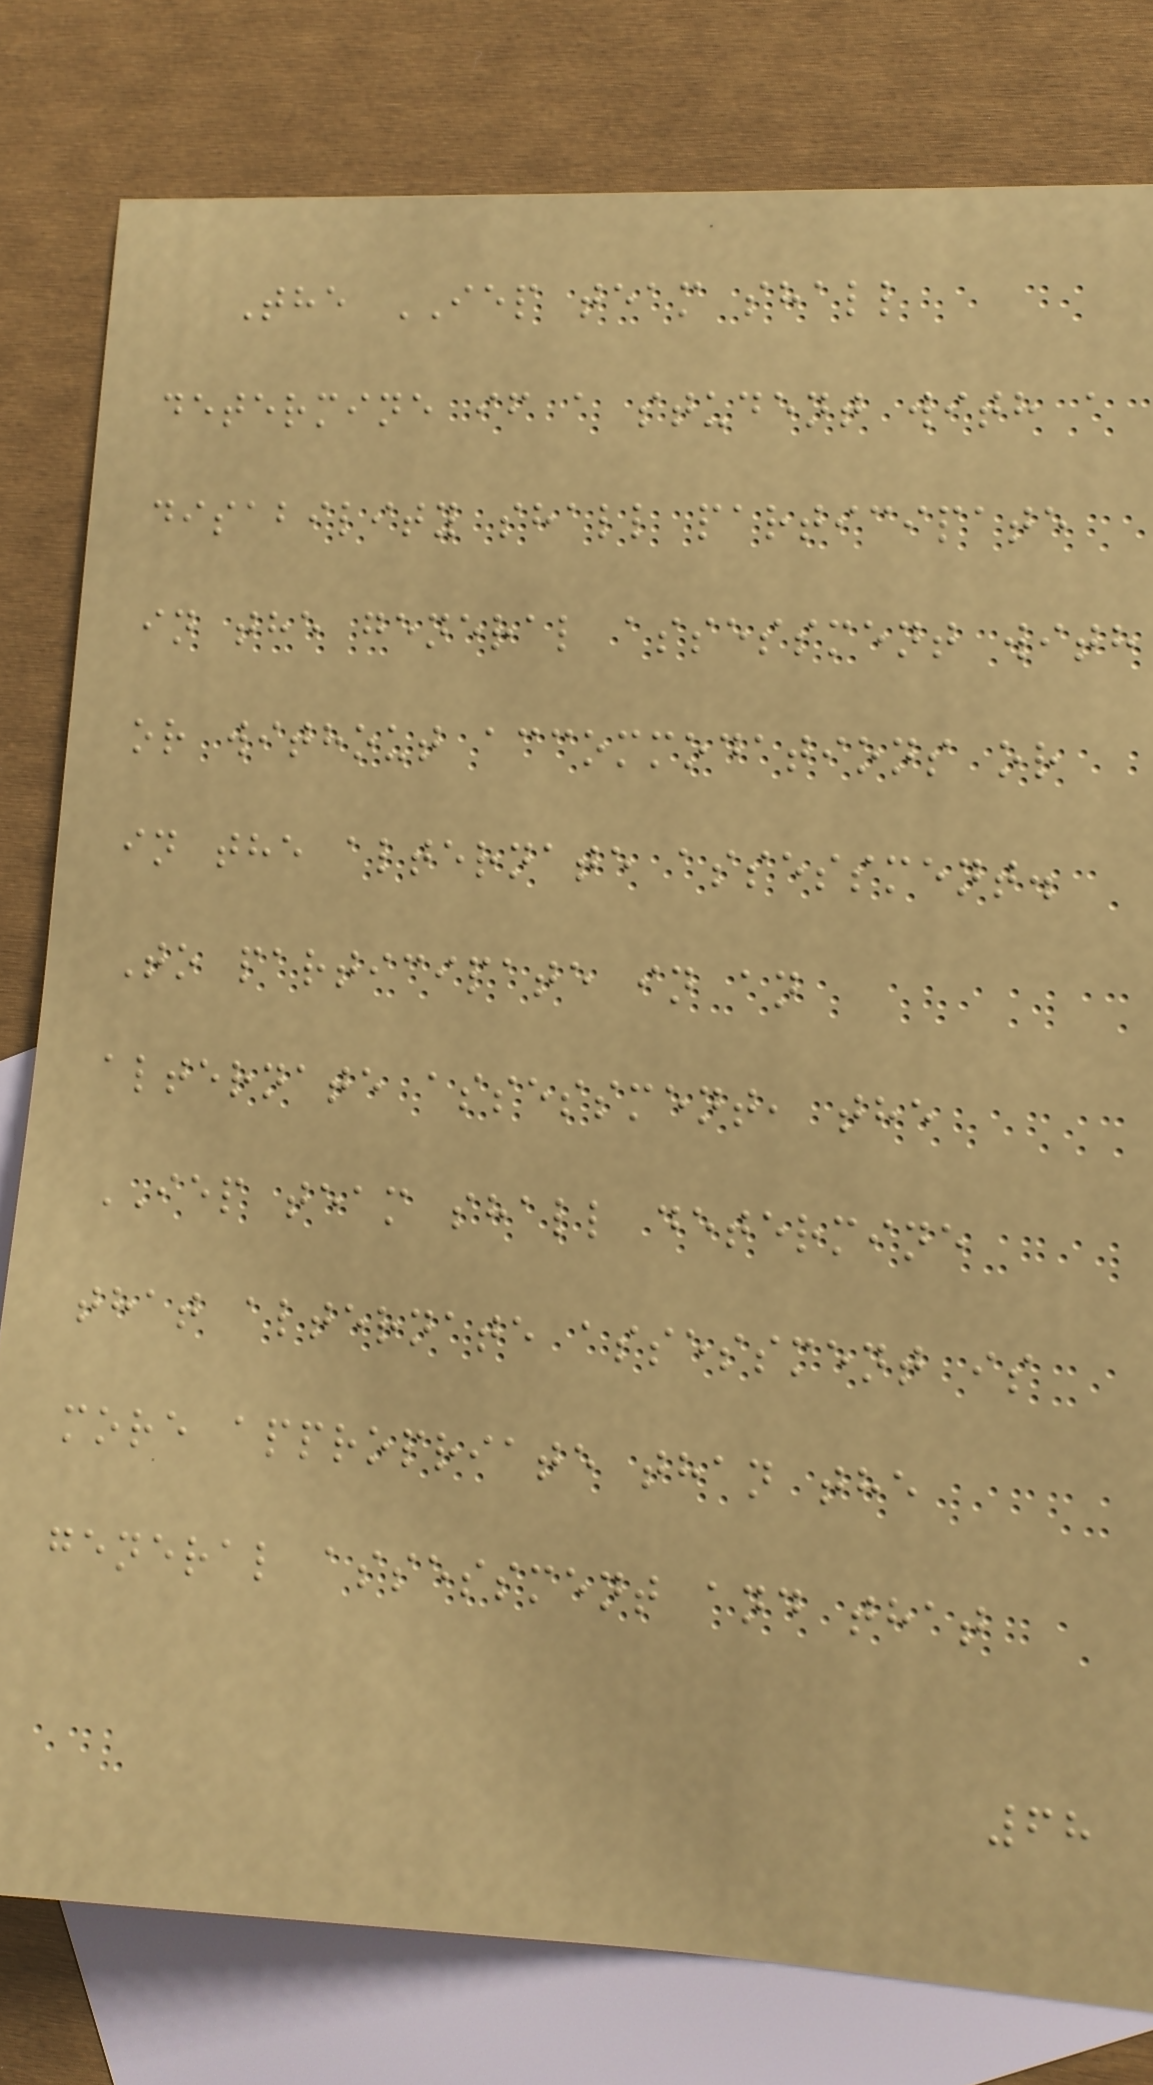The IEP team shall
determine if a student with a
disability shall participate
in the general assessment with
or without accommodations or
in the alternate assessment.
To participate in an
alternate assessment, the
IEP team shall determine
that alternate assessment is
more appropriate than the
general assessment and that
68
